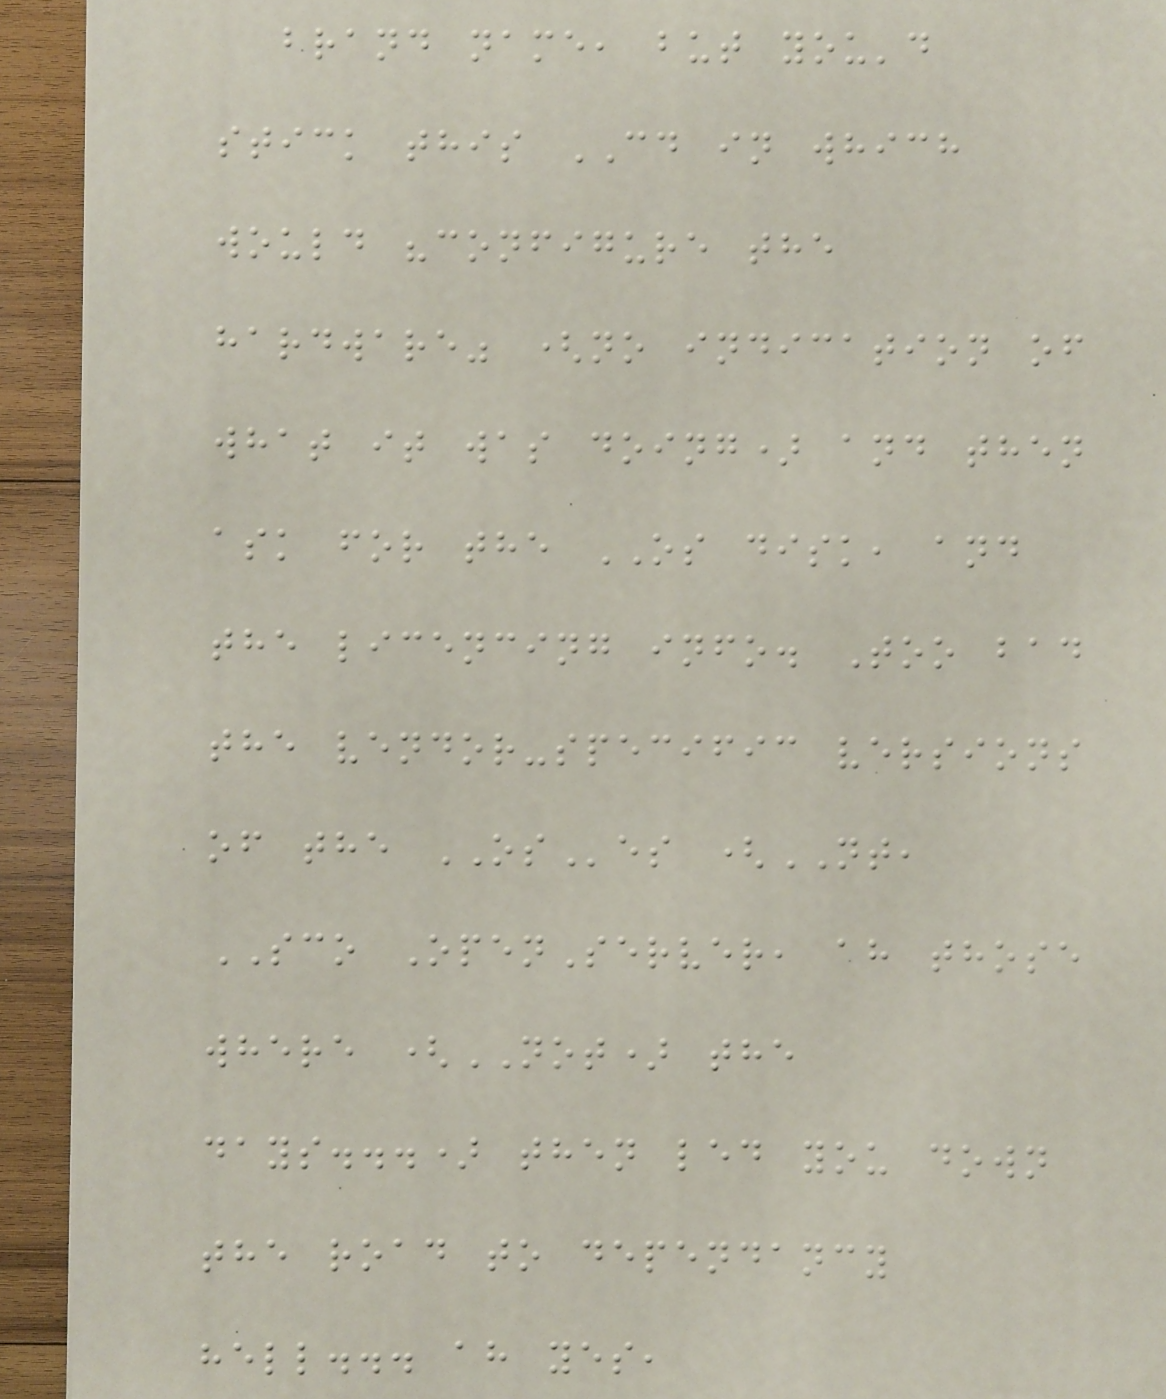brand name, but you'd
stick this CD in which
would "configure the
hardware" (no indication of
what it was doing) and then
ask for the OS disk, and
the licencing info. Too bad
the vendor-specific versions
of the OSes (NT,
SCO OpenServer, ah those
where (NOT) the
days...) then led you down
the road to dependancy
hell... ah yes,
